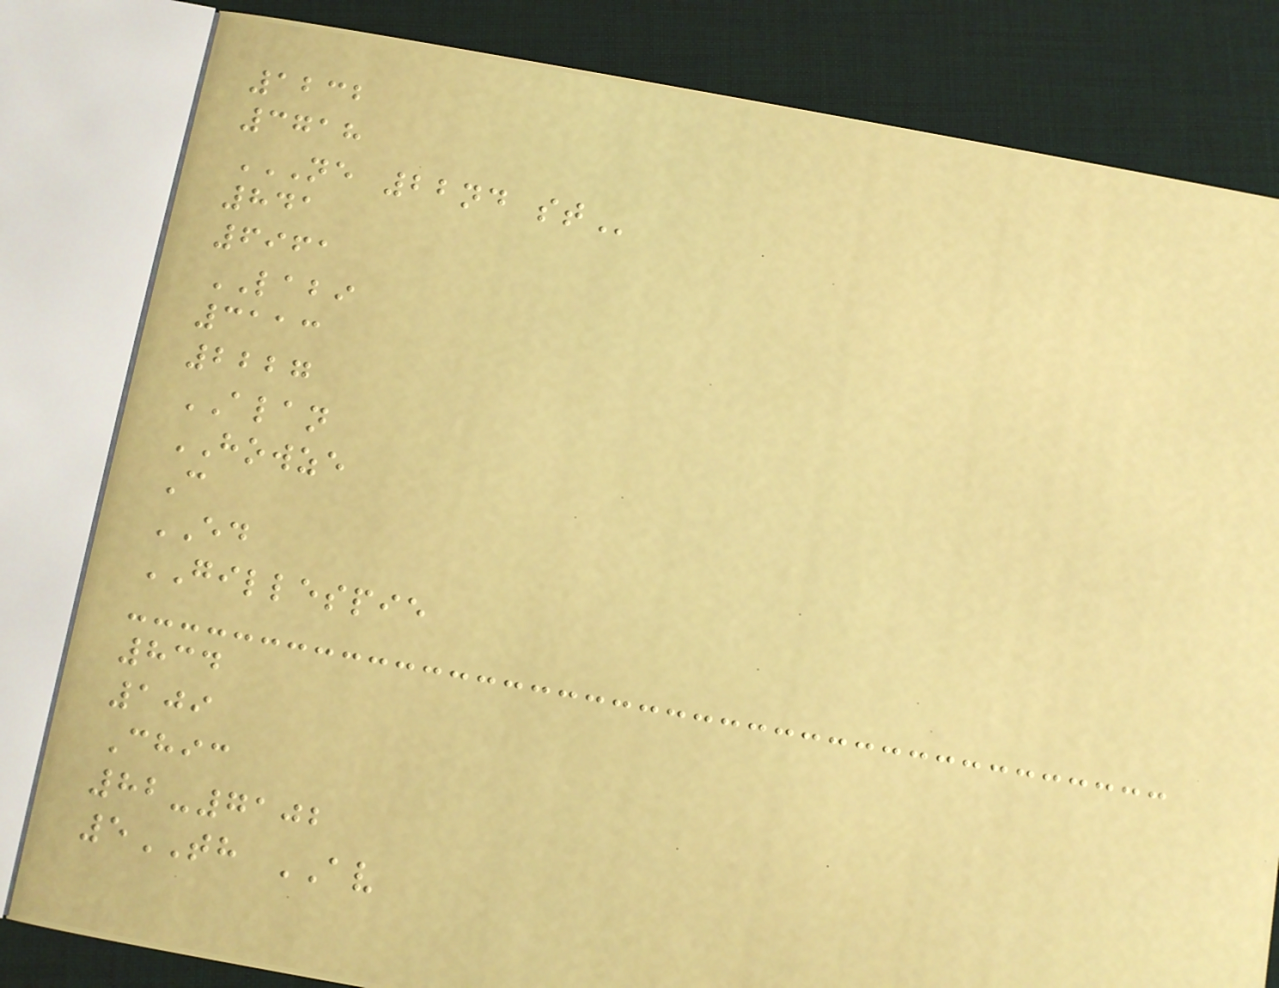1232
3718
NE 22ND ST
841
6961
LABI
3113
2227
ALAN
HOWZE
C
ED
GILLESPIE
834
109
Chic
82-7102
5TH AV
